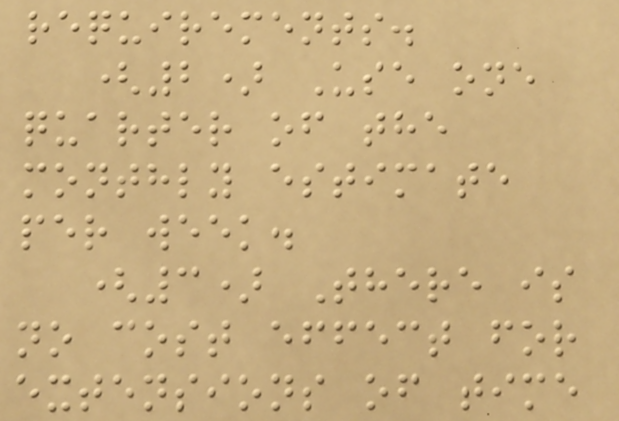requirements.
(2) Use one
quarter of the
monthly estimate
per week.
(3) There is
no cost effect for
extensions of time
